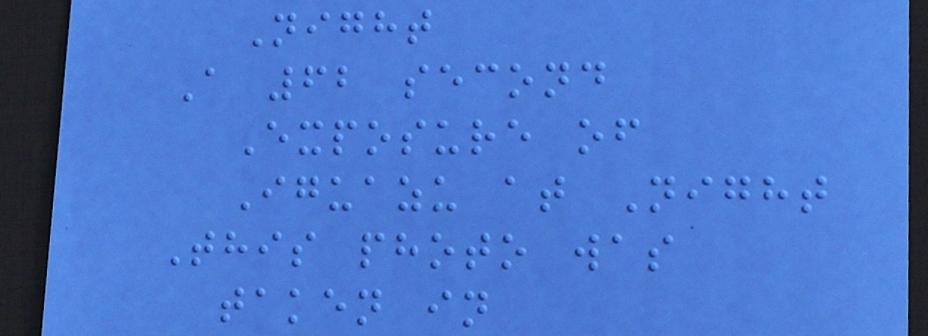Night
A 62 second
Exposure of
Iguazu at Night
This photo was
taken in
